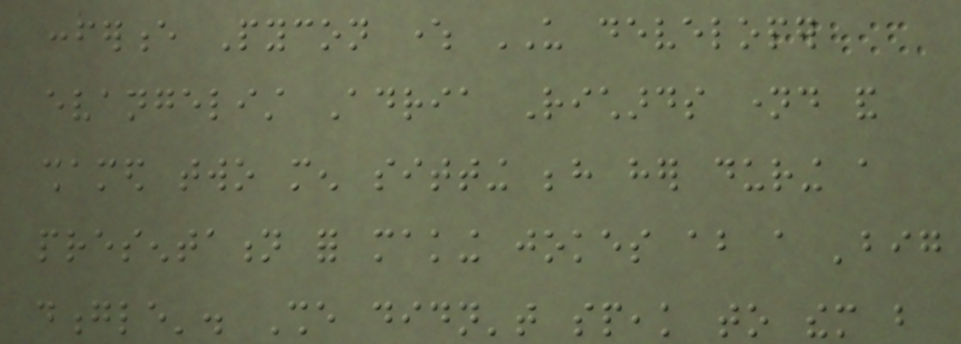conference Pycon where US developer
evangelist Adria Richards named and
shamed two men sitting behind her during a
presentation for making jokes about a 'big
dongle'. She didn't speak to them but
